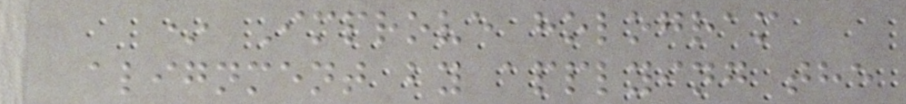* Improve hologram
alignment by applying the
